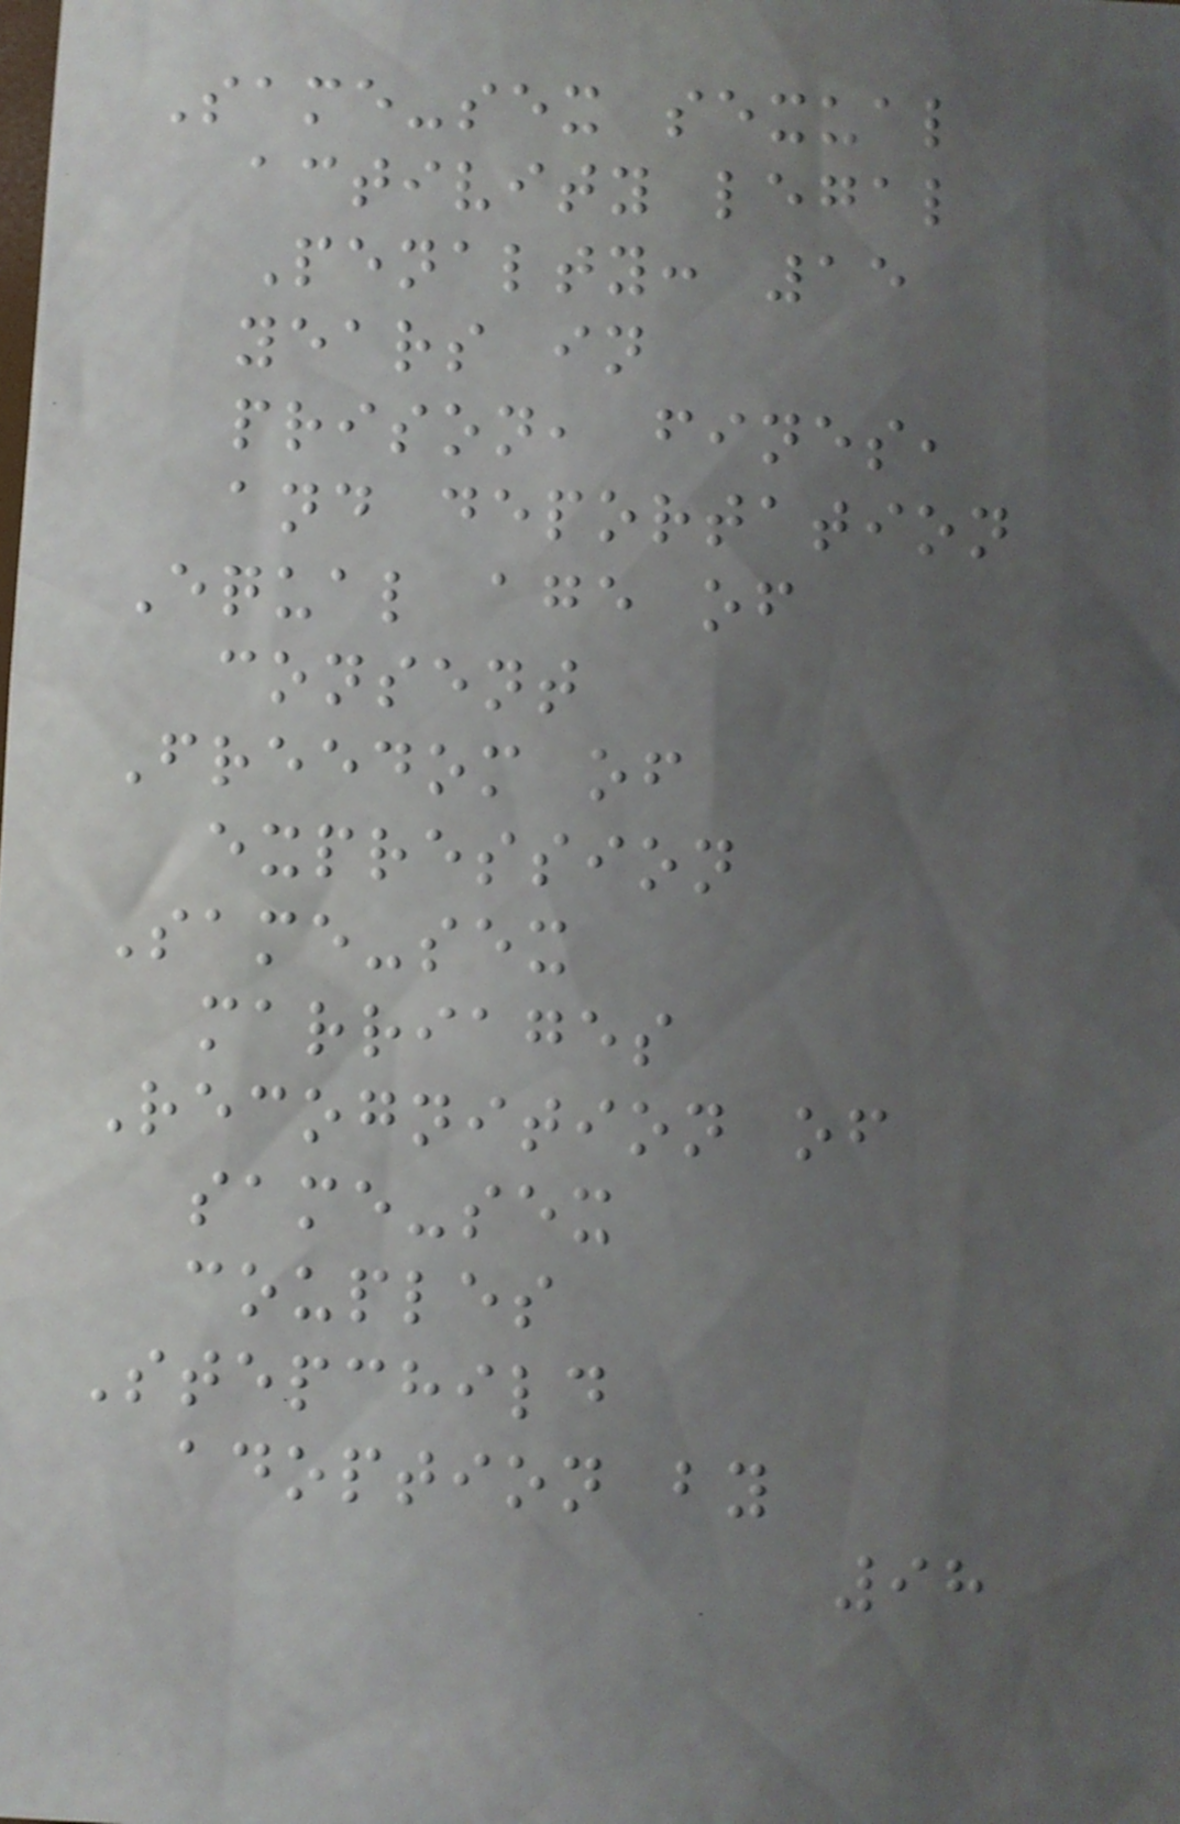Same-sex sexual
activity legal
Penalty: 15
years in
prison, fines,
and deportation
Equal age of
consent
Freedom of
expression
Same-sex
marriages
Recognition of
same-sex
couples
Stepchild
adoption by
98
